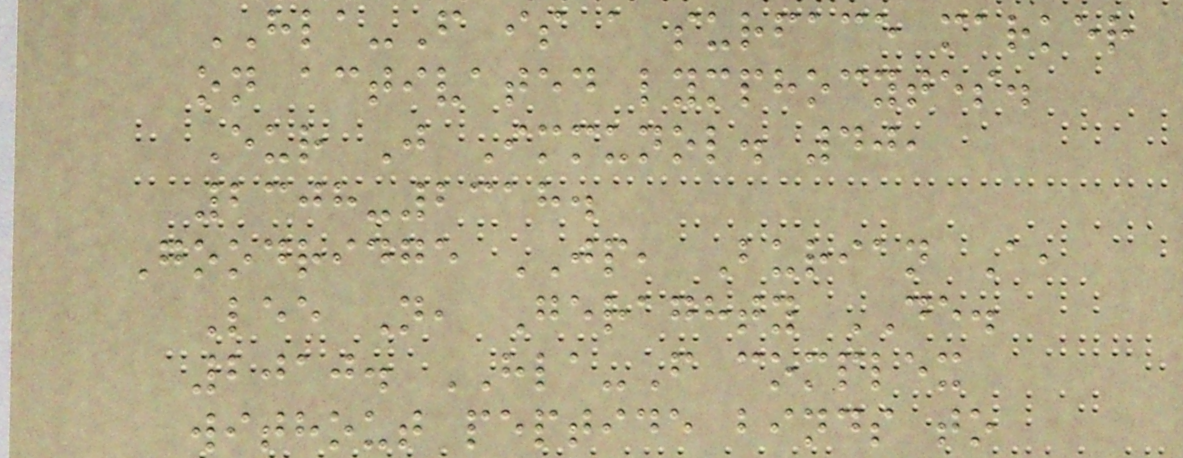HLA-F is a surface marker
on activated lymphocytes.
Eur J Immunol. 40,
2308-2318.
Goodridge JP, Burian A,
Lee N, Geraghty DE.
2010. HLA-F complex
without peptide binds to
